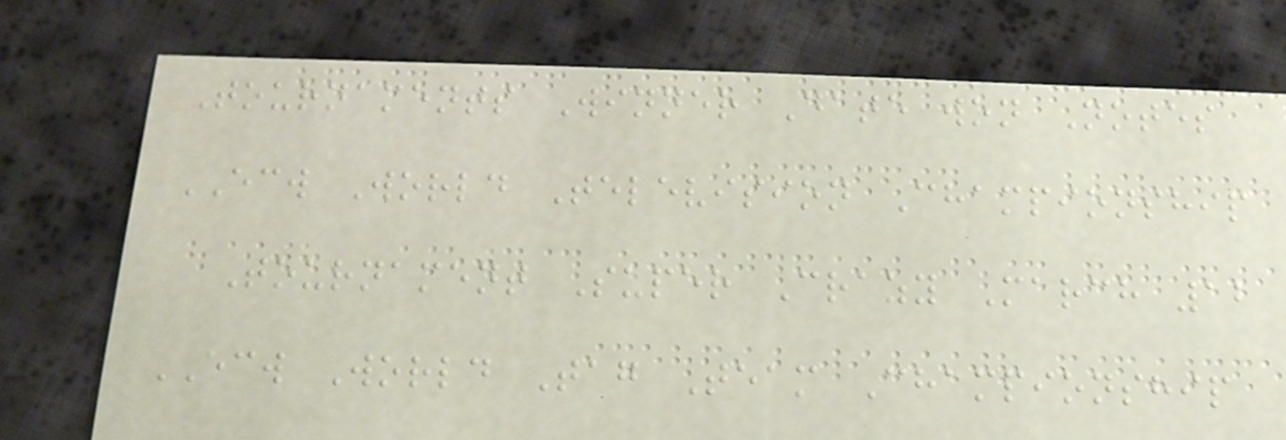Tournaments Winner Date won Notes
ECW World Television Championship
Tournament Super Crazy March 12
ECW World Tag Team Championship
